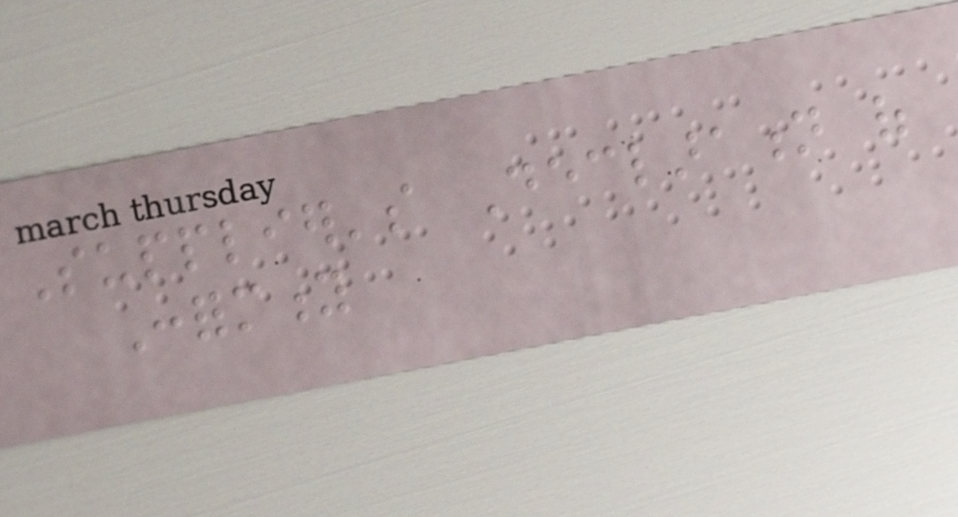Supplier's Declaration of
Conformity
